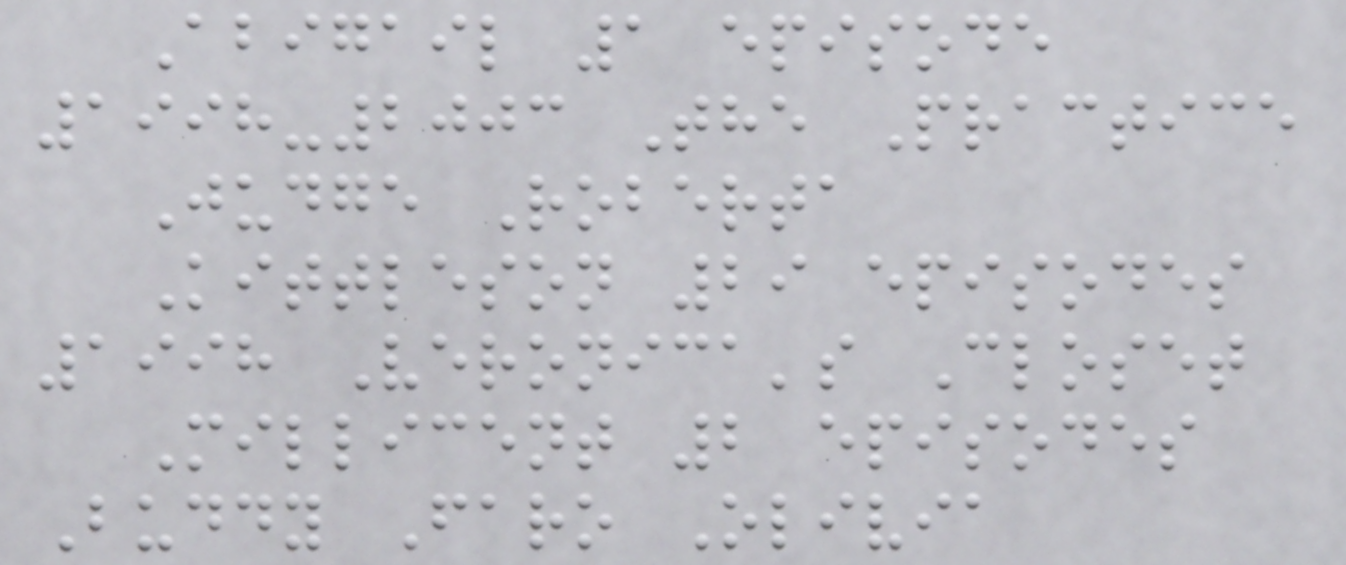Abigail 1 episode
1998-2003 The Practice
Judge Roberta
Kittleson 29 episodes
1998 Veronica's Closet
Millicent 2 episodes
Buddy Faro Olivia
